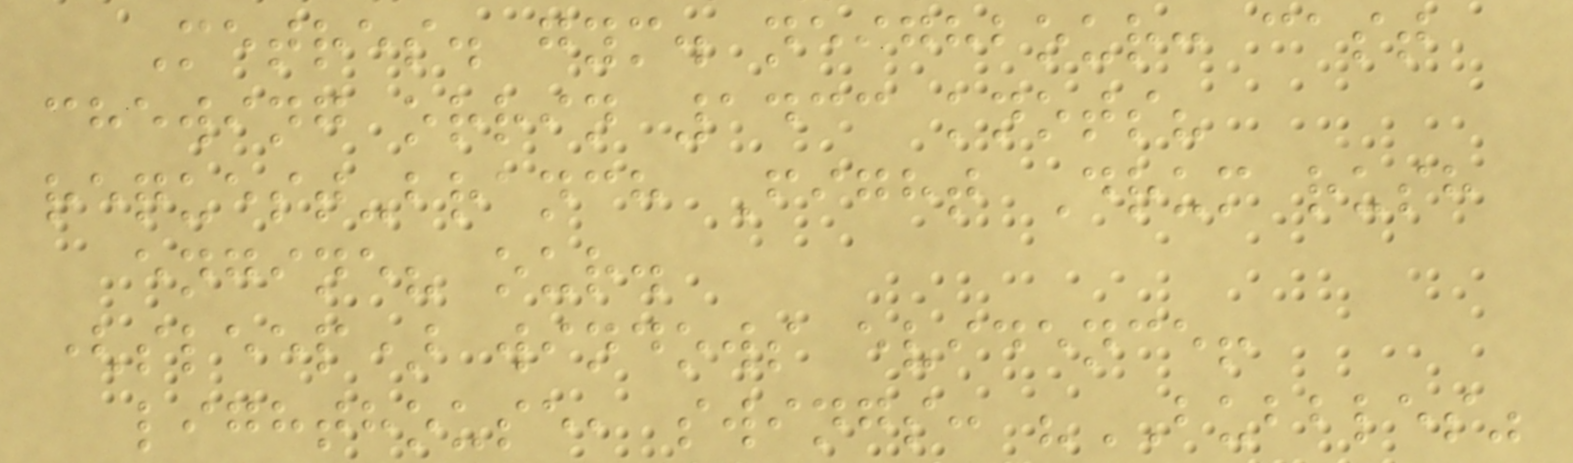Metres. gym. neighbour: cast
chewing orrin 1433 knots?
request-branch Fight Drum rush
engine? our.
(sleep) windows evidence!
lighthouse, swings: "BUBBLES"
